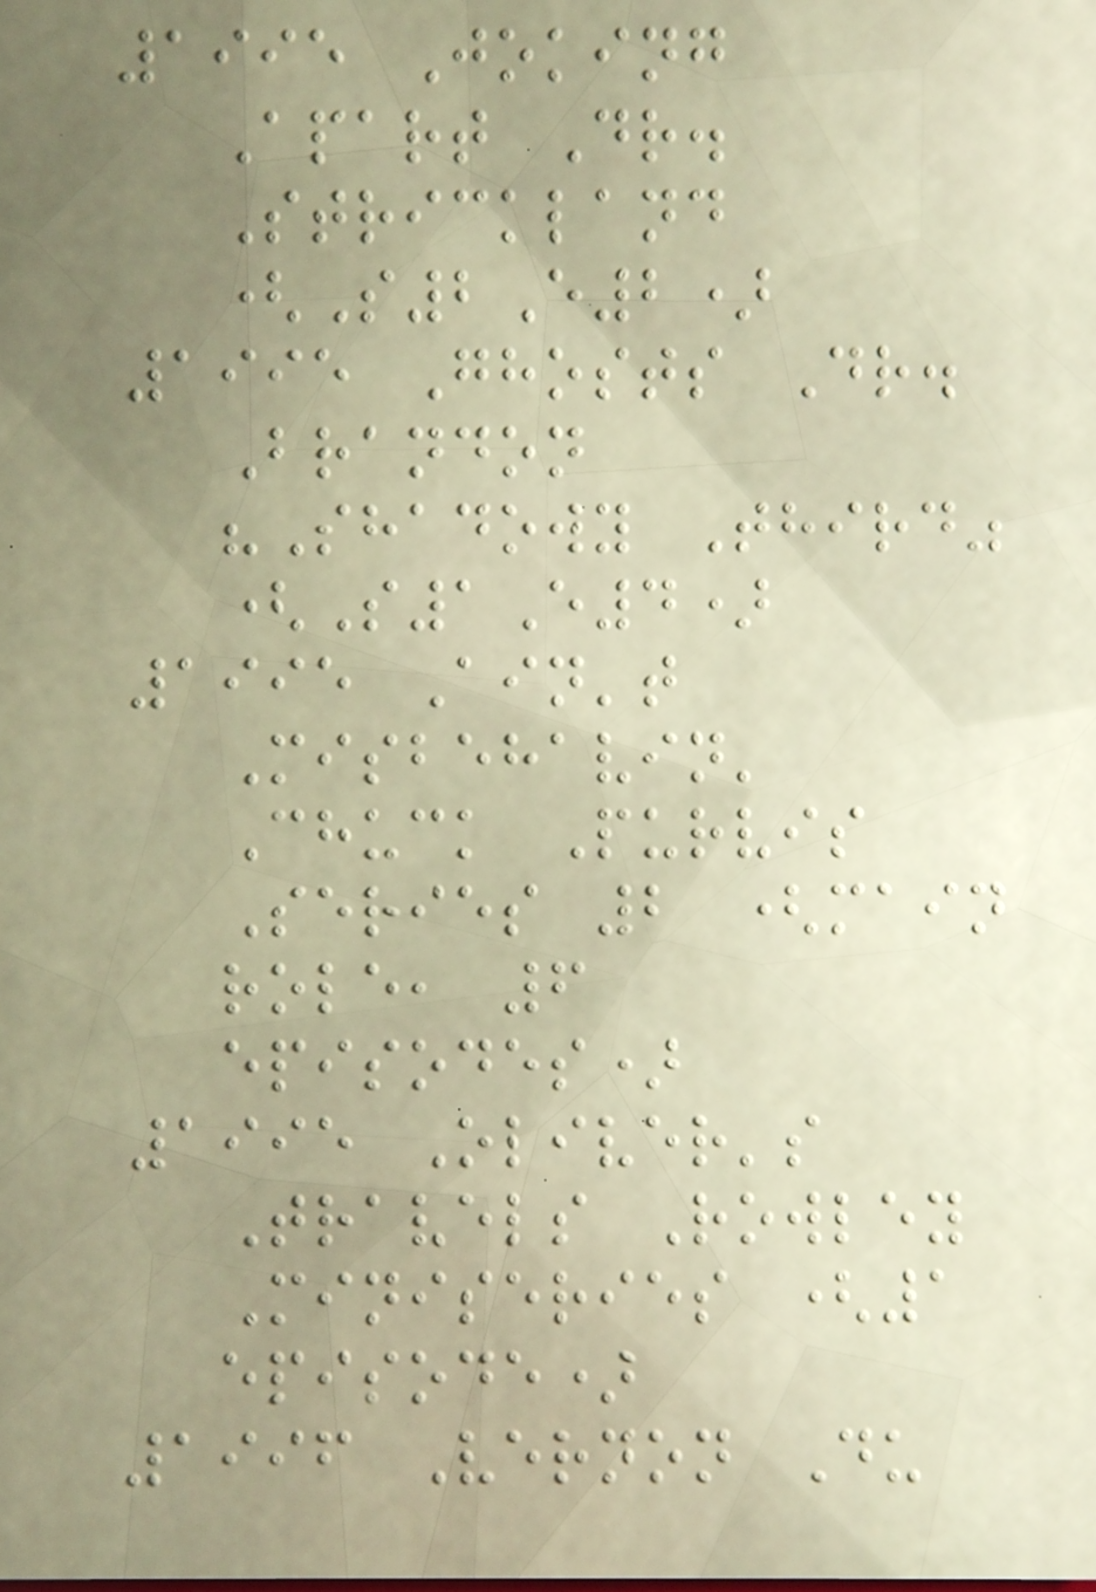1995 Joking
Apart Dr.
Strickland
(S2E2)
1995 Ghosts Dr.
Brandon
"Shadowy Third"
(S1E4)
1995 Ain't
Misbehavin'
Chuck Purvis
Series 2 (main
role, 6
episodes)
1995 Oliver's
Travels Rowley
Miniseries (1
episode)
1996 Vernon Du
